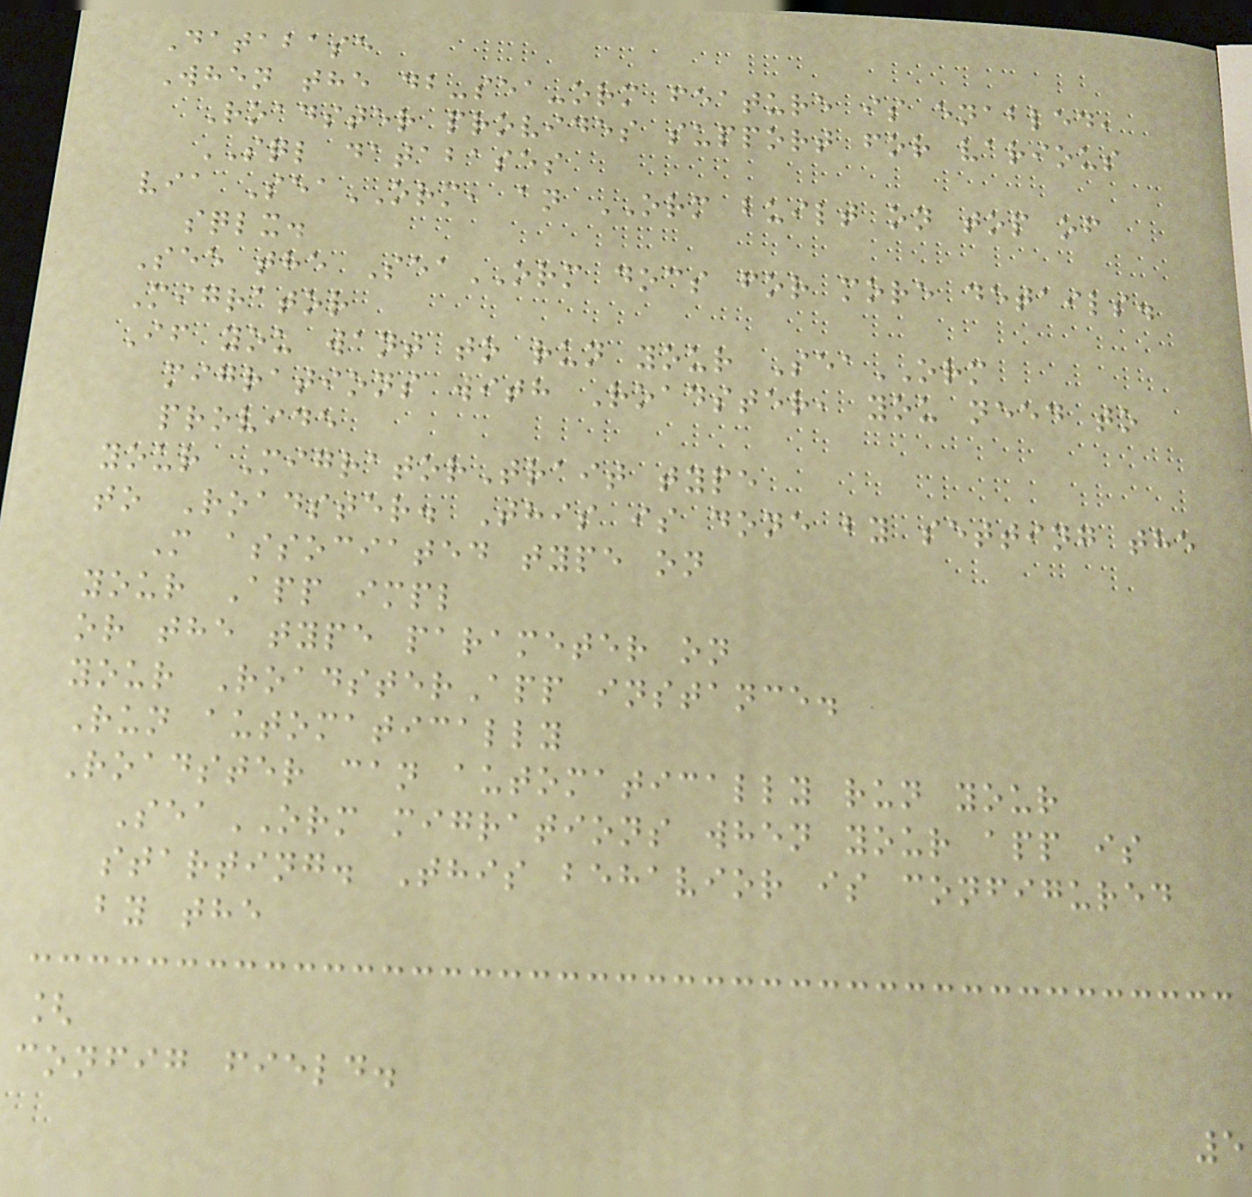Database
When the db-sea-orm feature is enabled,
Roadster provides support for various
SQL databases
via SeaORM, an ORM built on top of
sqlx.
See the SeaORM docs for more details.
Migrator
If you want to run your SeaORM
migrations with Roadster, you need to
provide
your MigratorTrait type
to Roadster. This is done by setting the
M associated type on
your App impl
or the type parameter on
your RoadsterApp instance.
Run automatically
Roadster can automatically run your
SeaORM migrations when your app is
starting. This behavior is configured
by the
[
config field.
5
